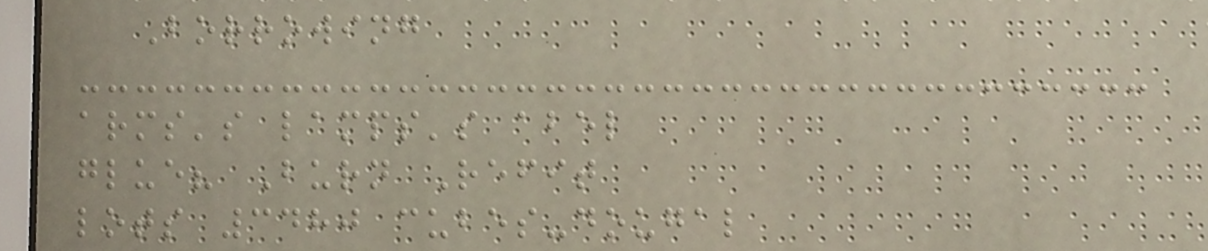Borrowing
arms's lamps's abel
glue? Burn Refit
lots 3480 cubes-dougal
